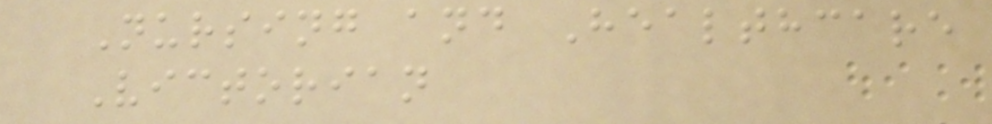Nursing and Healthcare
Victorian
